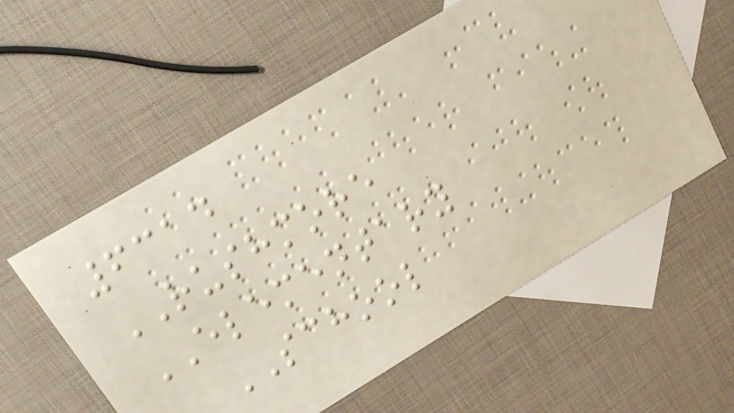6314
RUSHMORE
ELEMENTARY
SCHOOL
